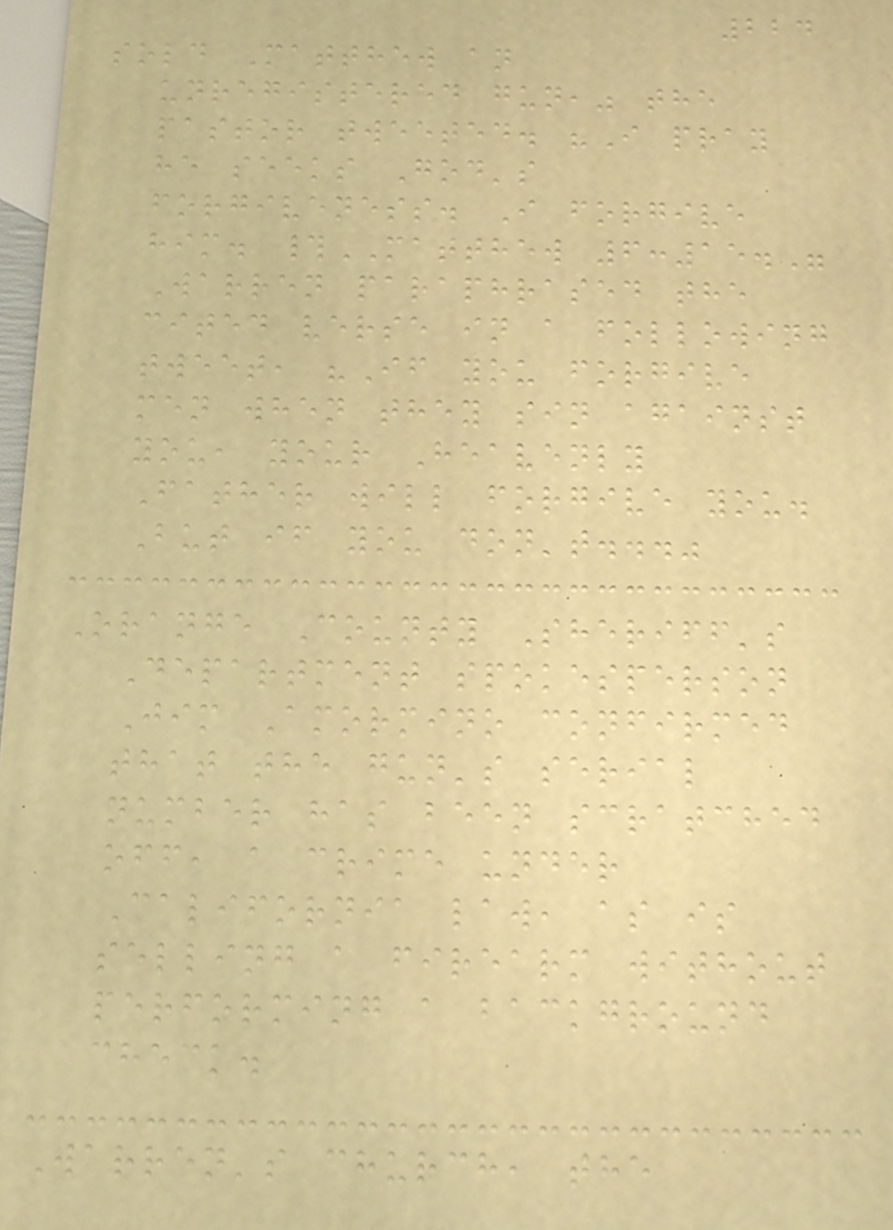224
sold Matthew an
unregistered gun," the
pastor tweeted. "I pray
he seeks God's
forgiveness. I forgive
him. #MATTHEW 6:15."
Warren paraphrased the
cited verse in a following
tweet, "If you forgive
men when they sin against
you, your Heavenly
Father will forgive you.
But if you don't..."
Orange County Sheriff's
Department spokesperson
Jim Amormino confirmed
that the gun's serial
number has been scratched
off, a crime under
California law, as is
selling a firearm without
performing a background
check.
Warren's church, the
